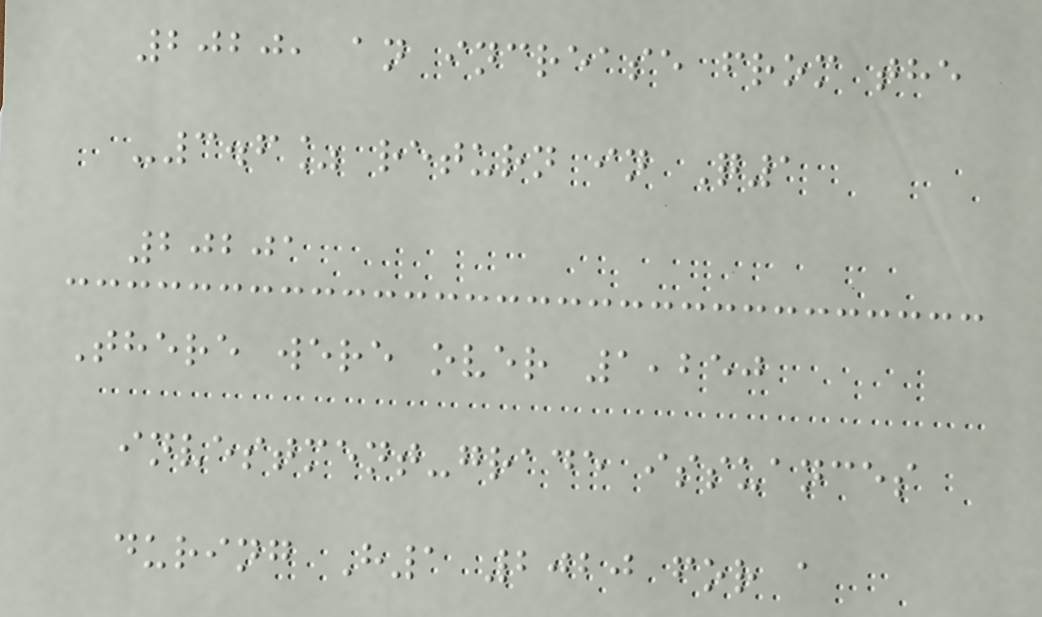2020, an increase from the
-3.6% return in Q1
20201
There were over 1,250
investment-grade issuances
during H1 2020 for a
